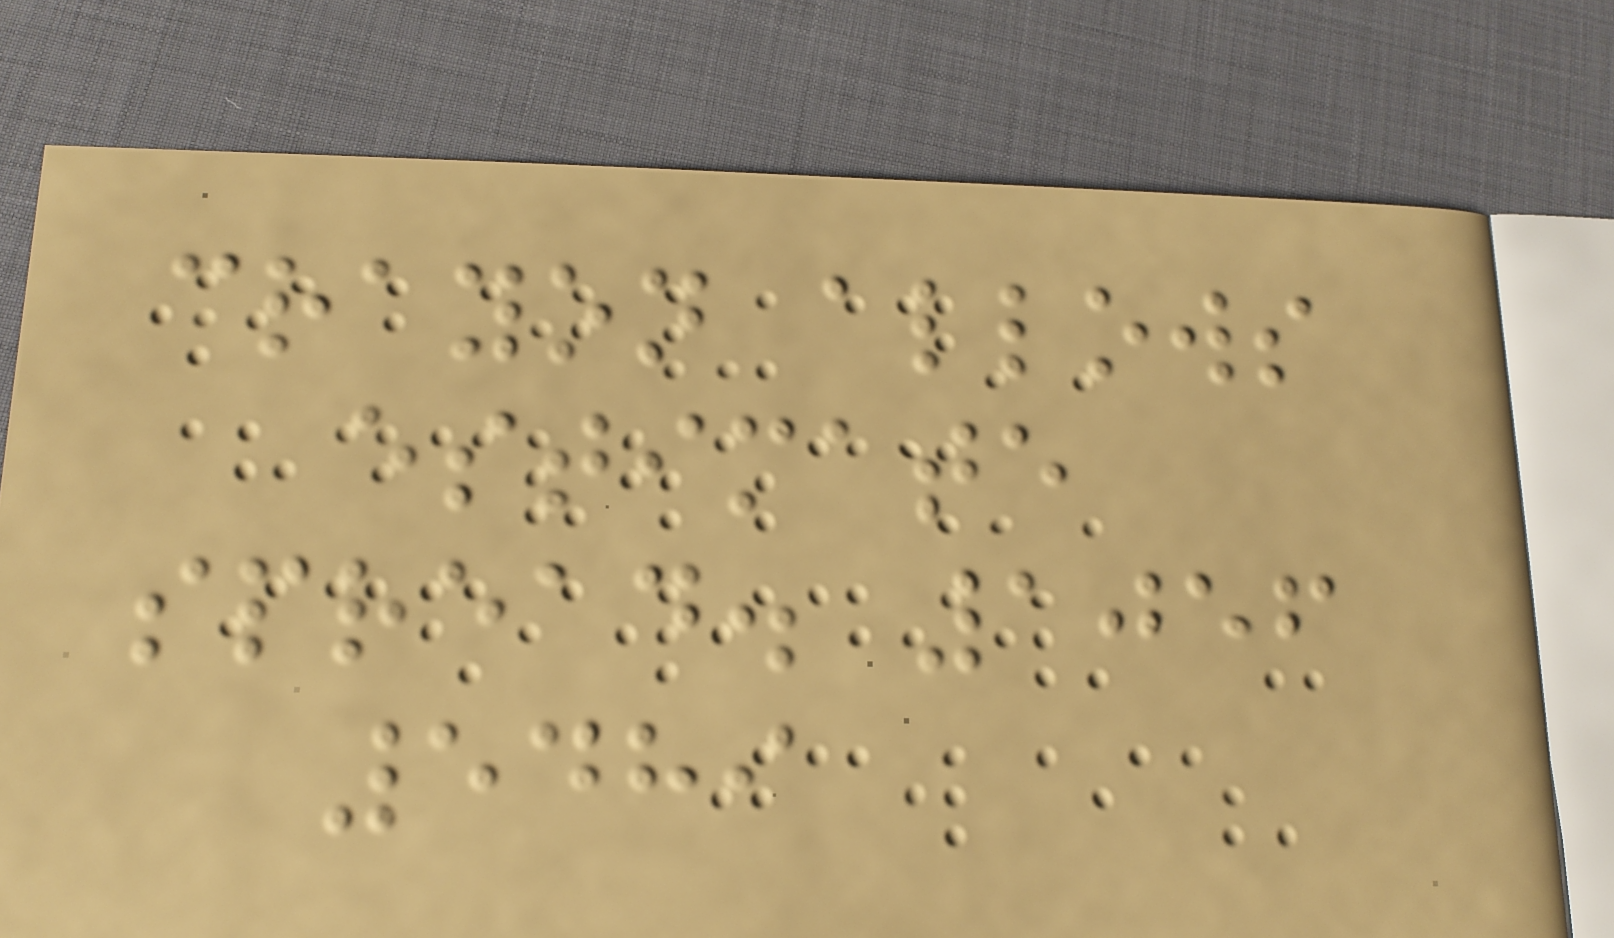crayon allows
estimate
spread. 1056
5489
